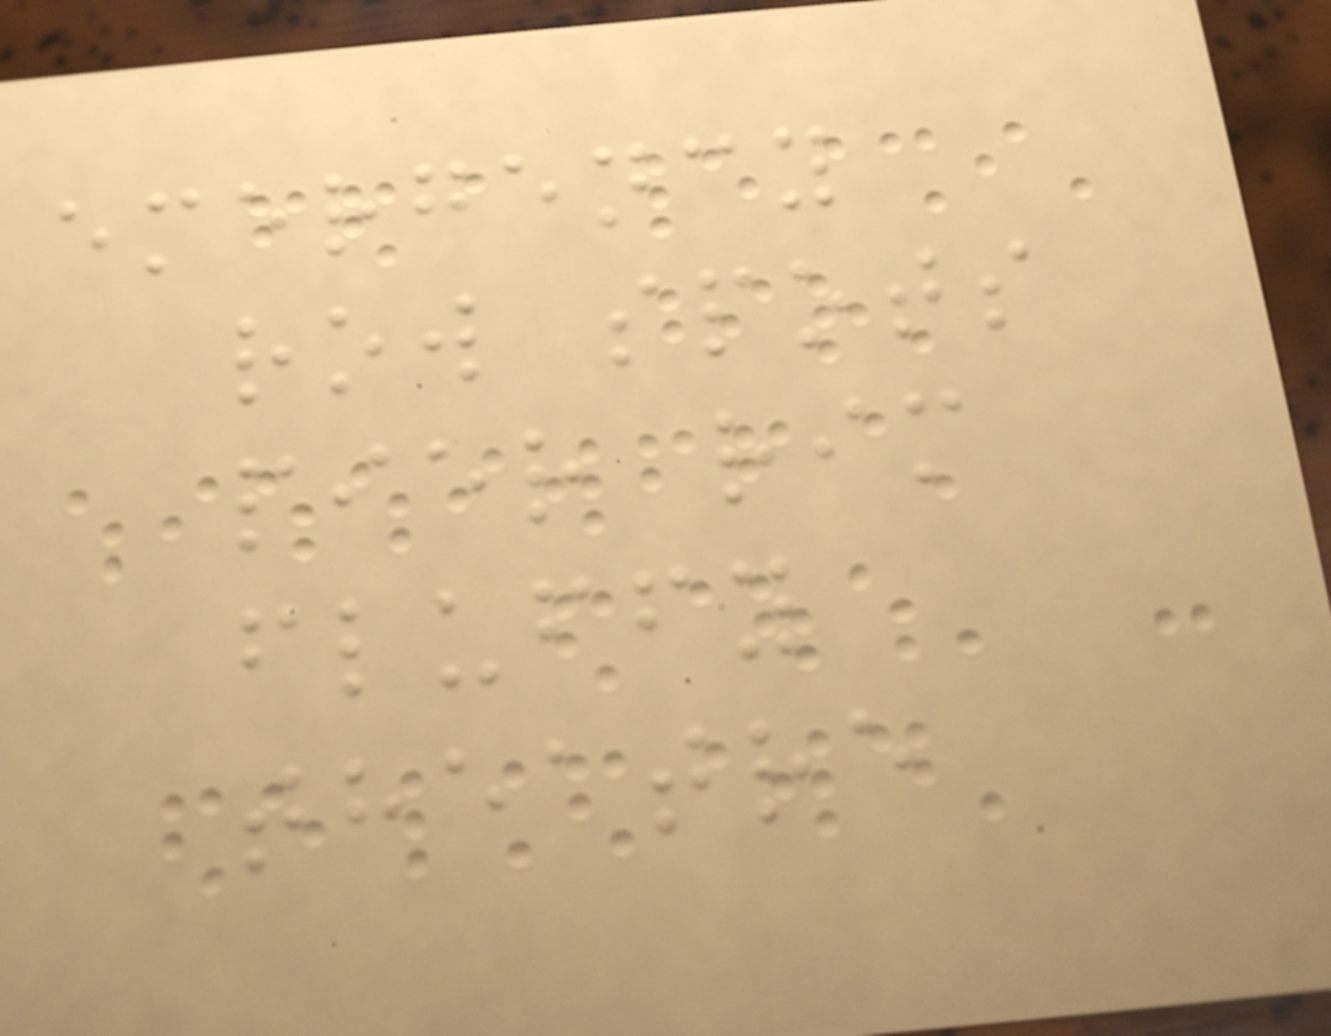emergency
row spots
pier rim
fluffy
theatre
